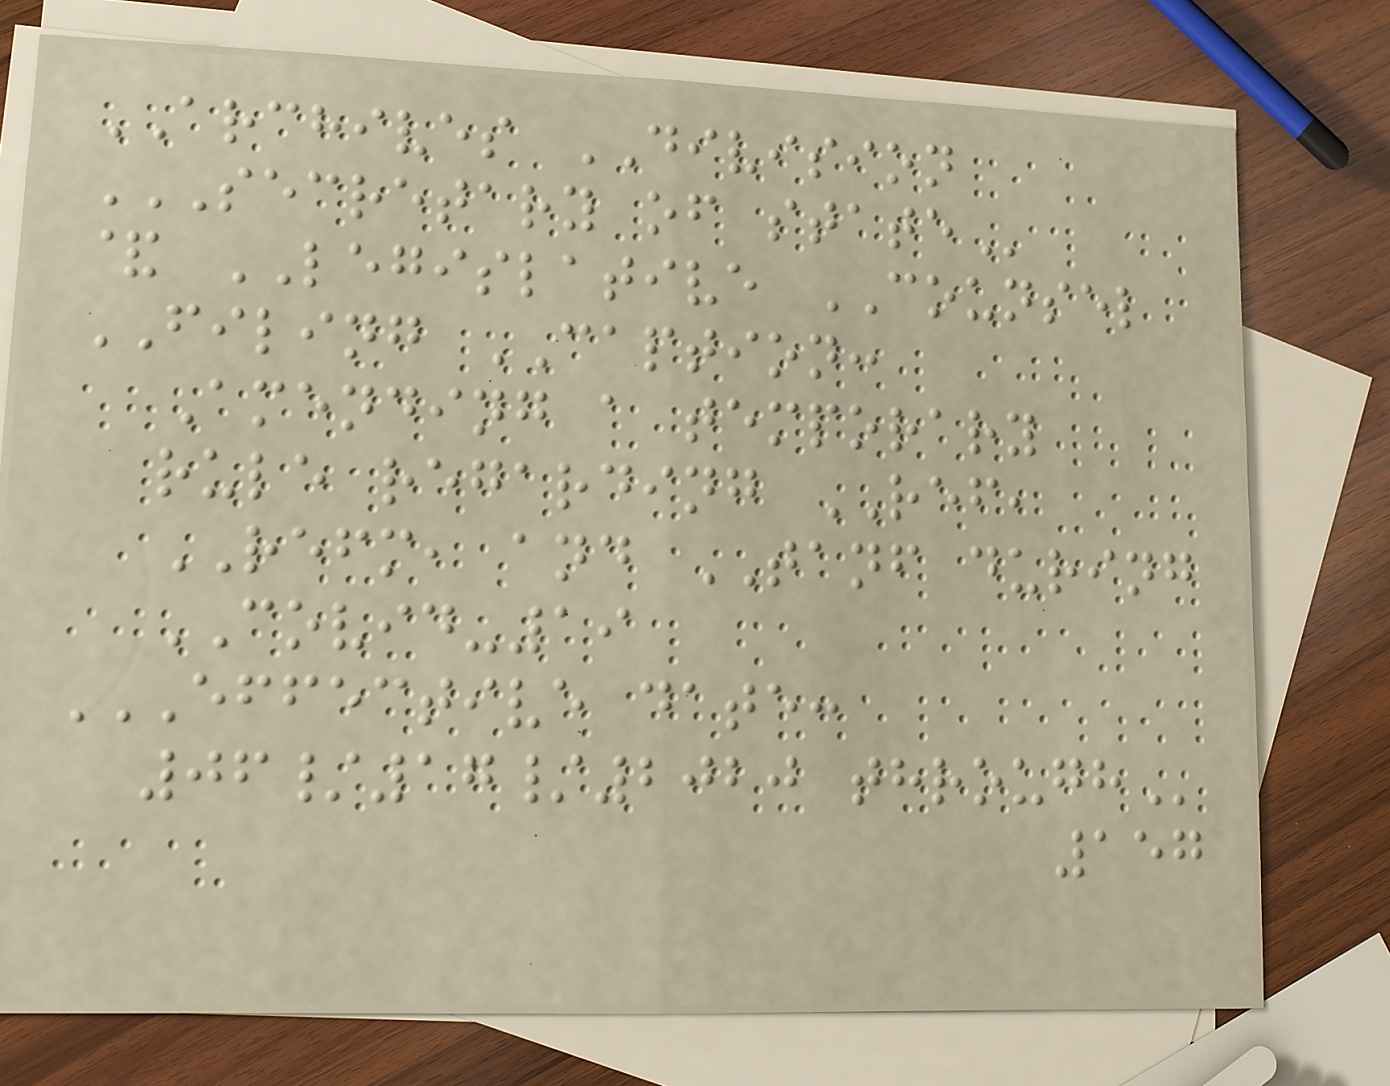ARCHIVES DIVISION
SECRETARY OF STATE
& LEGISLATIVE COUNSEL
FILING CAPTION:
Amending a temporary
rule regarding REF,
REFM, and TANF during
COVID-19
EFFECTIVE DATE:
06/17/2020 THROUGH
157
